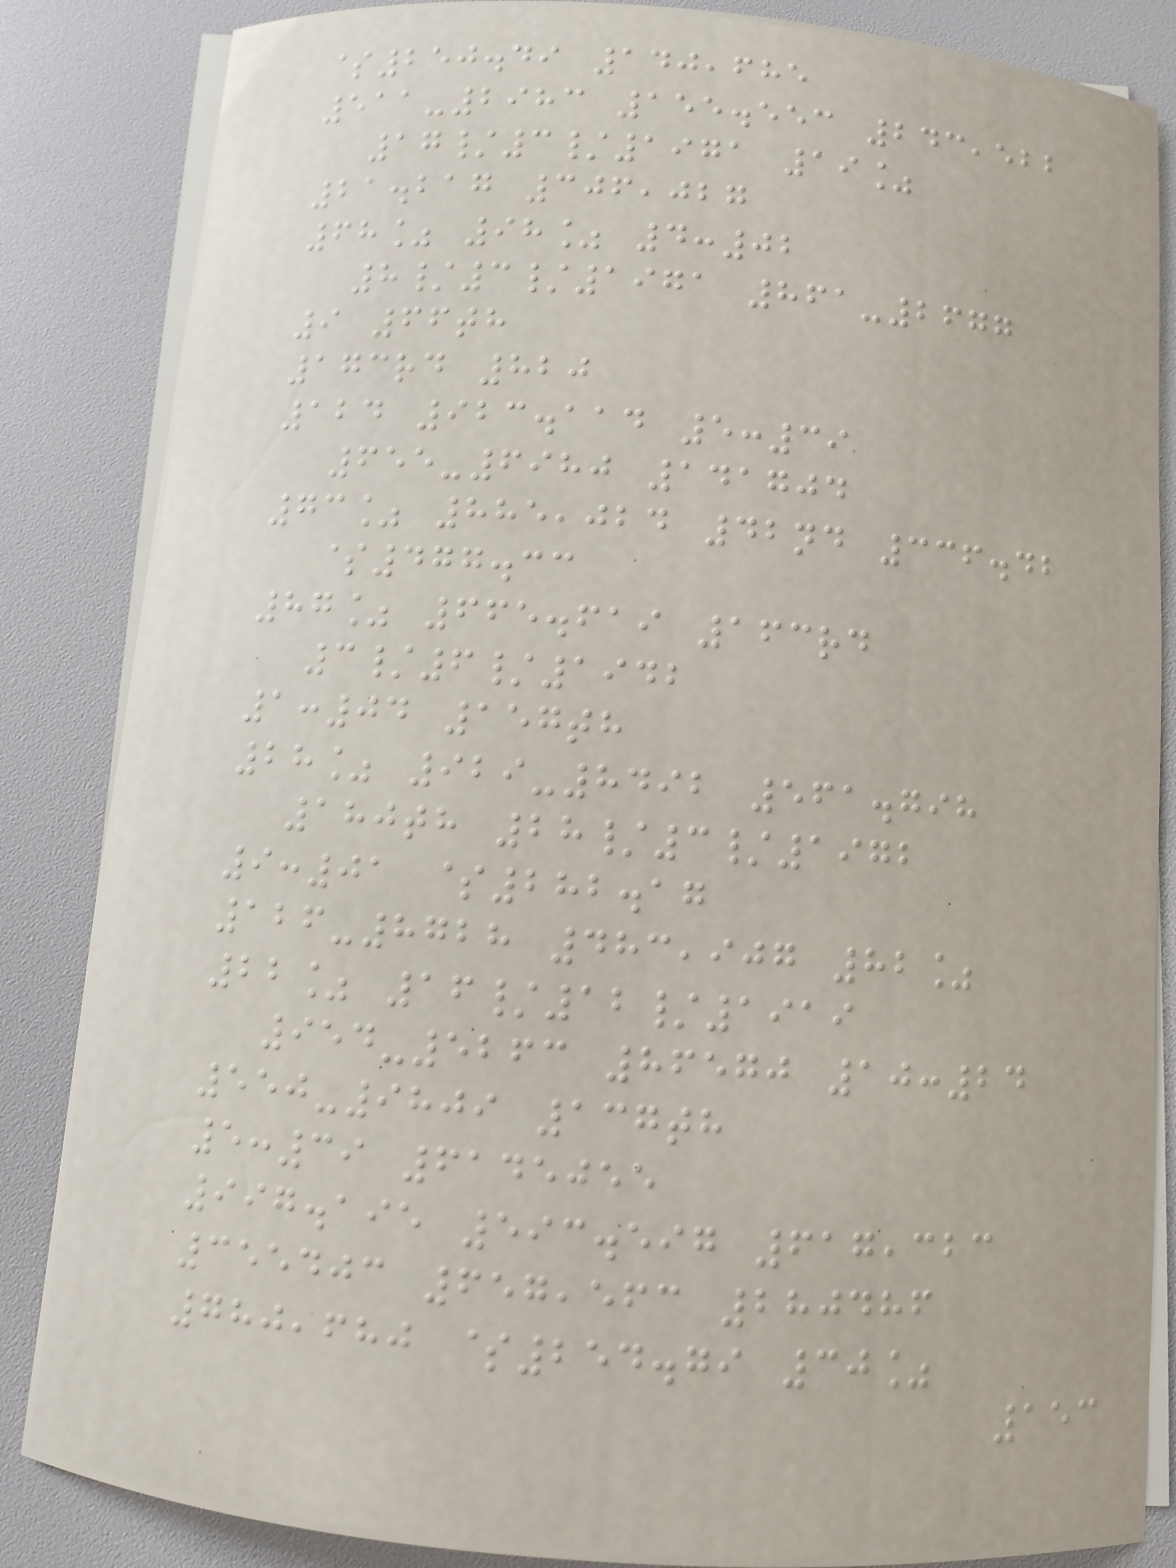$250.49 140,685
511-2983 155.553 243,522
17/3/1971 19%
21.217 306,027
68% 98% 4:02
8/3/1971 861-2677
9 66th
173rd 820
124 923.114 5:39
655-6980 141704
73% 885,024 42nd 336.42
$477.33
87% 665.619 163rd
3/6/1942
1:04 157th
28% 929-8492 561.798
180th 28/3/1972
9:01 $282.17
126-8728 483,907 82%
22% 16/12/1919
954-5263 86570 10:24
550-9809 137th
5:39 6145055
997.195 593.597 617,323
355403 657,563 280486
780,680 $254.79 30%
153
